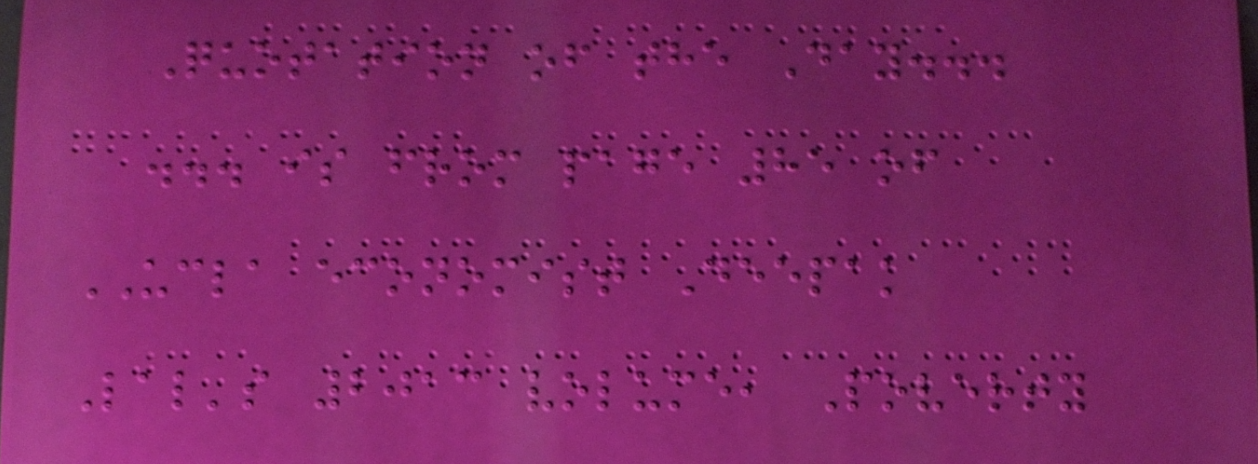Quotation of the Day...
... is from page 85 of
UCLA economist Deepak
Lal's 2013 volume, Poverty
